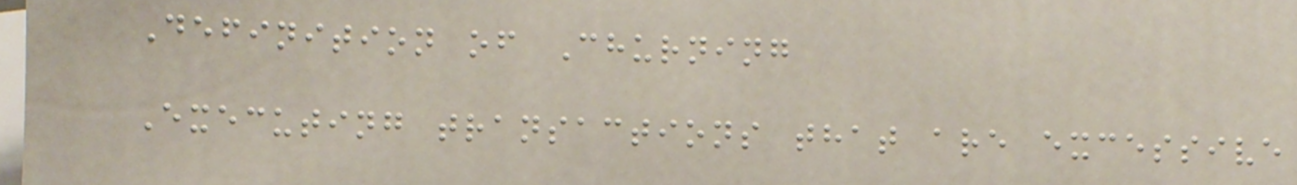Definition of Churning
Executing transactions that are excessive
